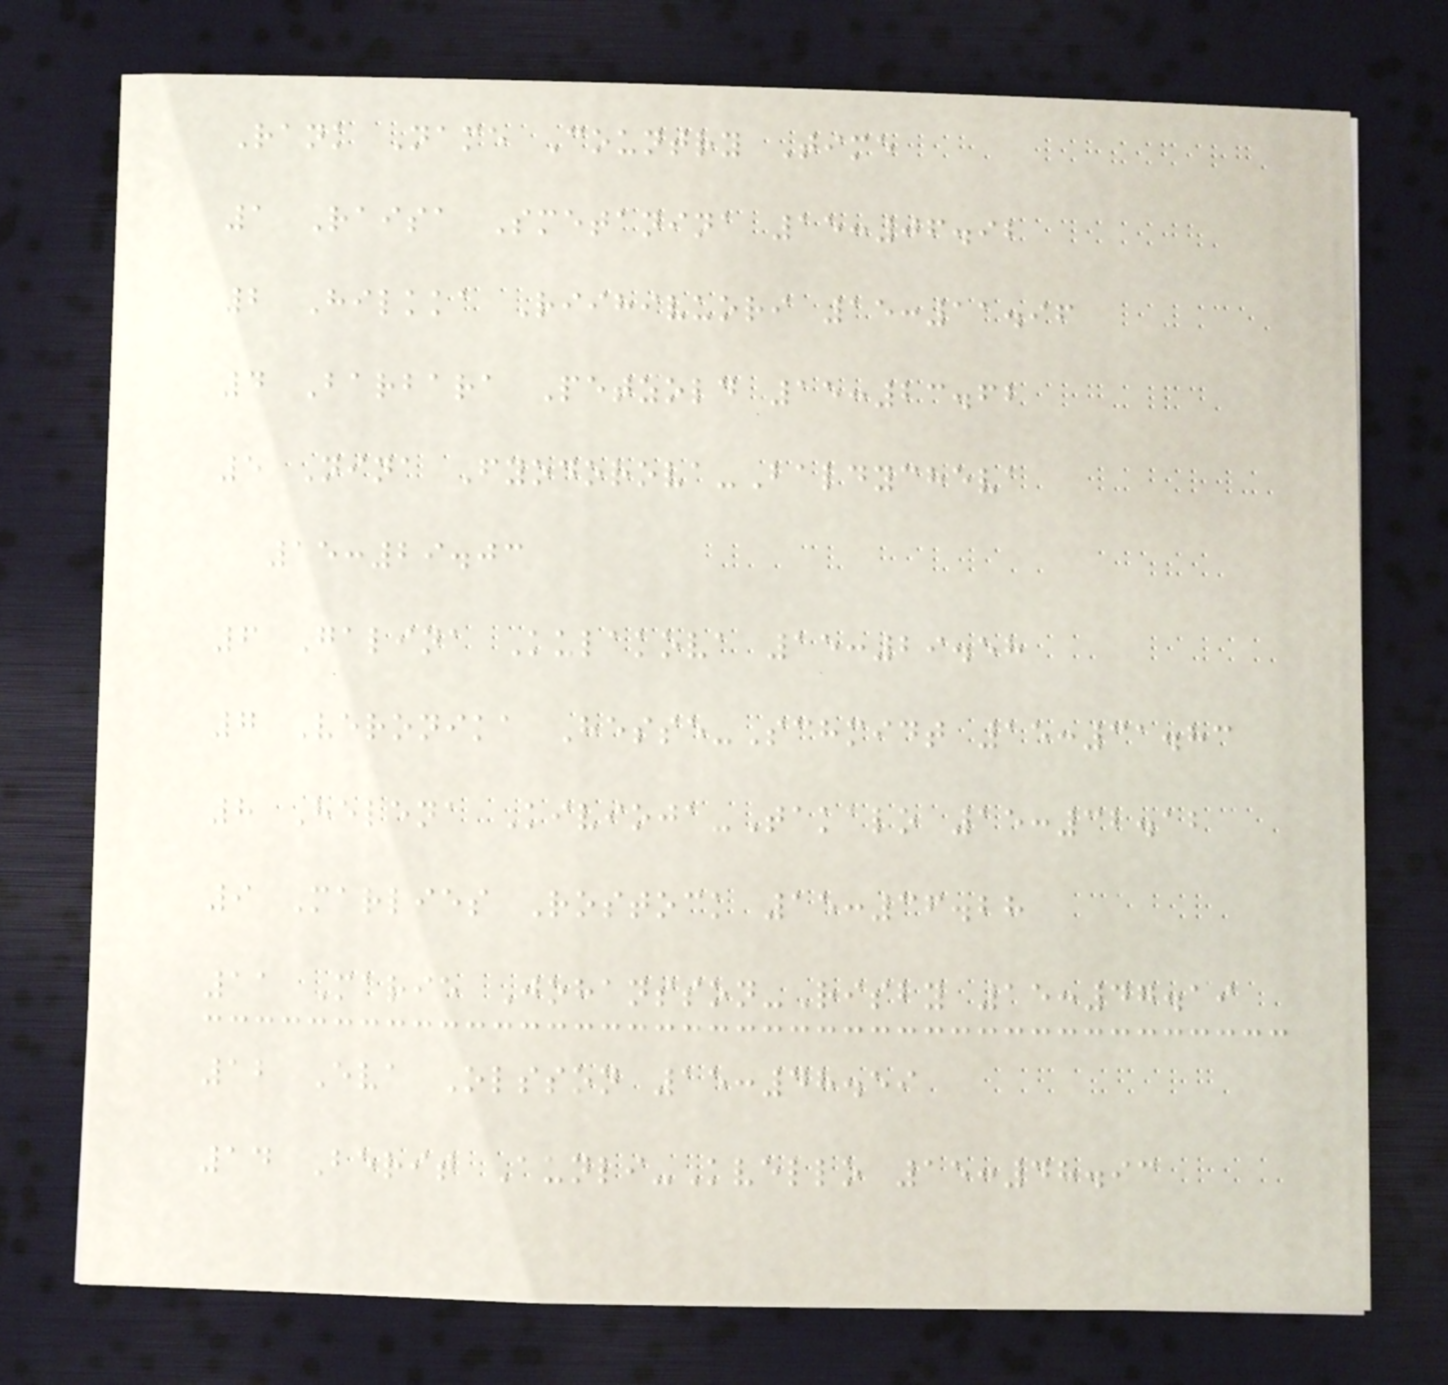Rank Name Country Time
1 Raisa Smetanina 15:06.92
2 Hilkka Riihivuori 15:11.96
4 Barbara Petzold 15:23.62
5 Nina Fyodorova-Baldycheva
15:29.03
6 Galina Kulakova 15:29.58
7 Veronika Hesse-Schmidt 15:31.83
8 Helena Kivioja-Takalo 15:32.12
9 Marlies Rostock 15:36.28
11 Marie Johansson-Risby 15:47.19
12 Eva Olsson 15:48.59
14 Berit Aunli-Kvello 15:48.93
